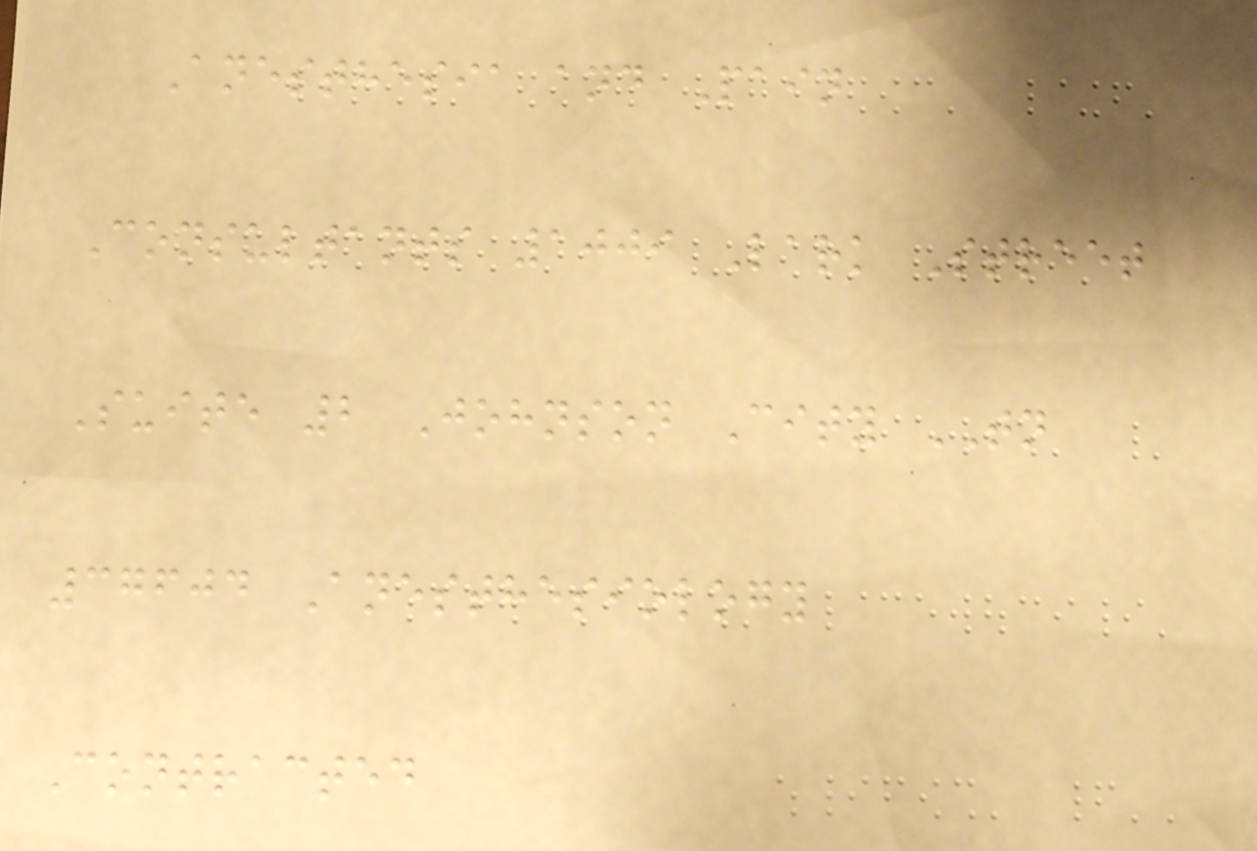Anesthesia and Pain
Consultants 1009 Lark Street
Suite 2 Johnson City TN
37604 Anesthesiology
Contracted
